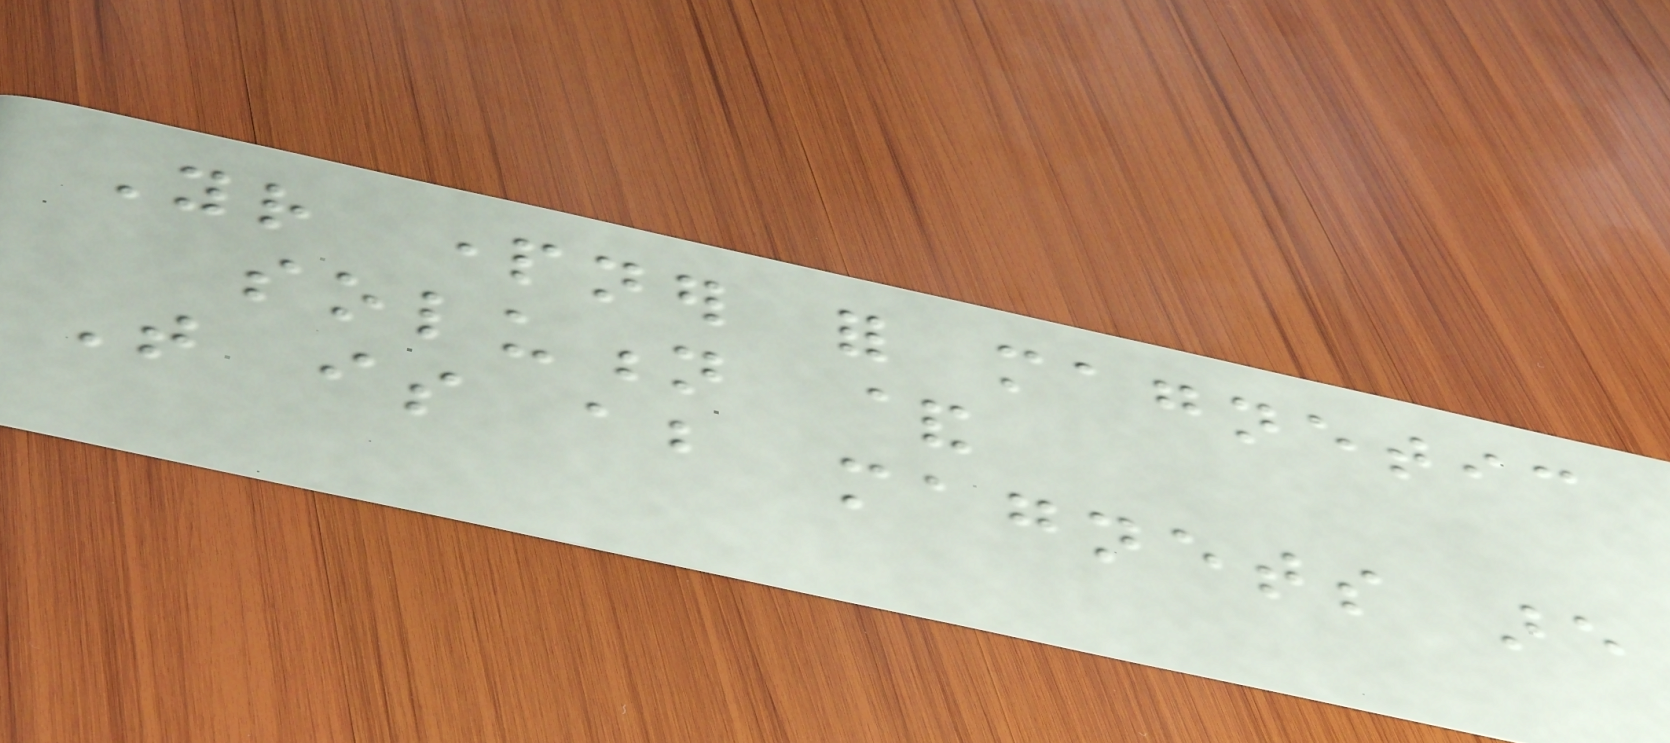Your partner for magnetic
solution &
That is about magnets are
